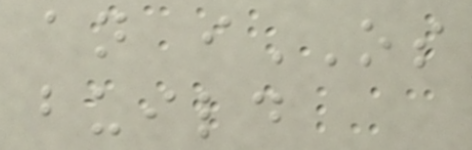an iOS
build
